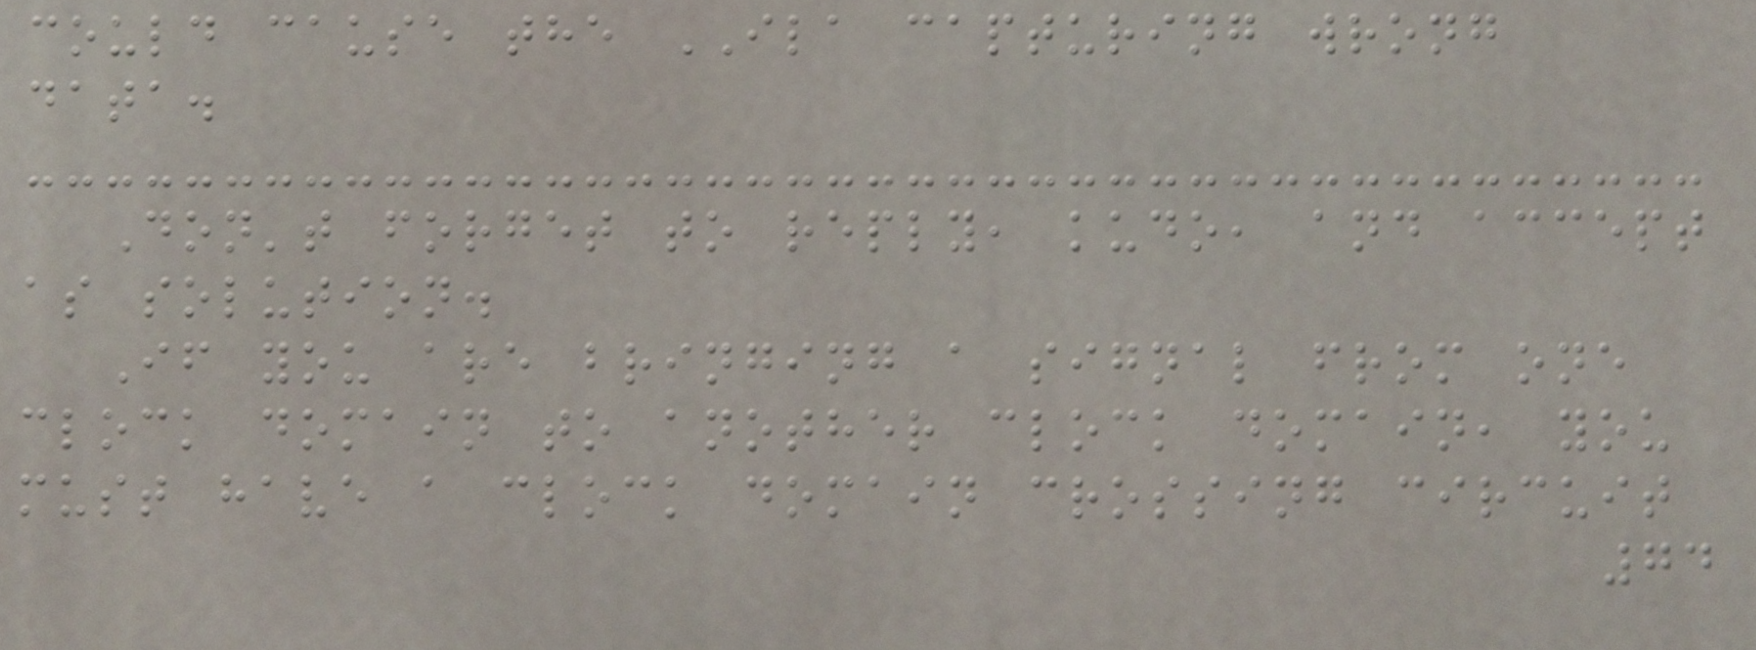could cause the ILA capturing wrong
data.
Don't forget to reply, kudo, and accept
as solution.
If you are bringing a signal from one
clock domain to another clock domain, you
must have a clock domain crossing circuit
74
